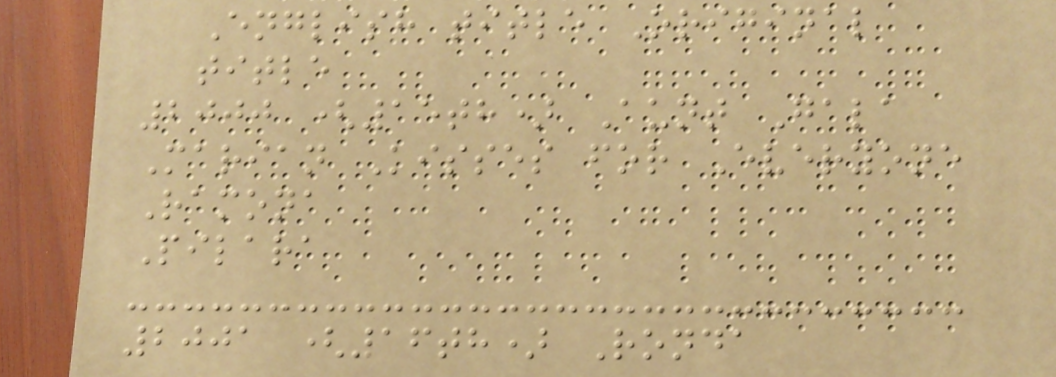English title Original
title
2000 (15th) Aunt Gala
Marian Kisses for Everyone
Ramona
Pilara
2001 (16th) Ronda
